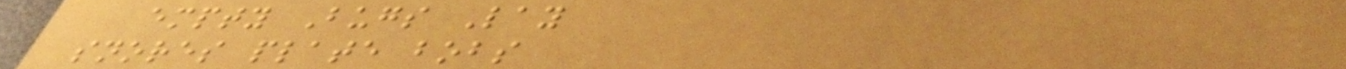empty Bugs Lay
snores plate bobs
